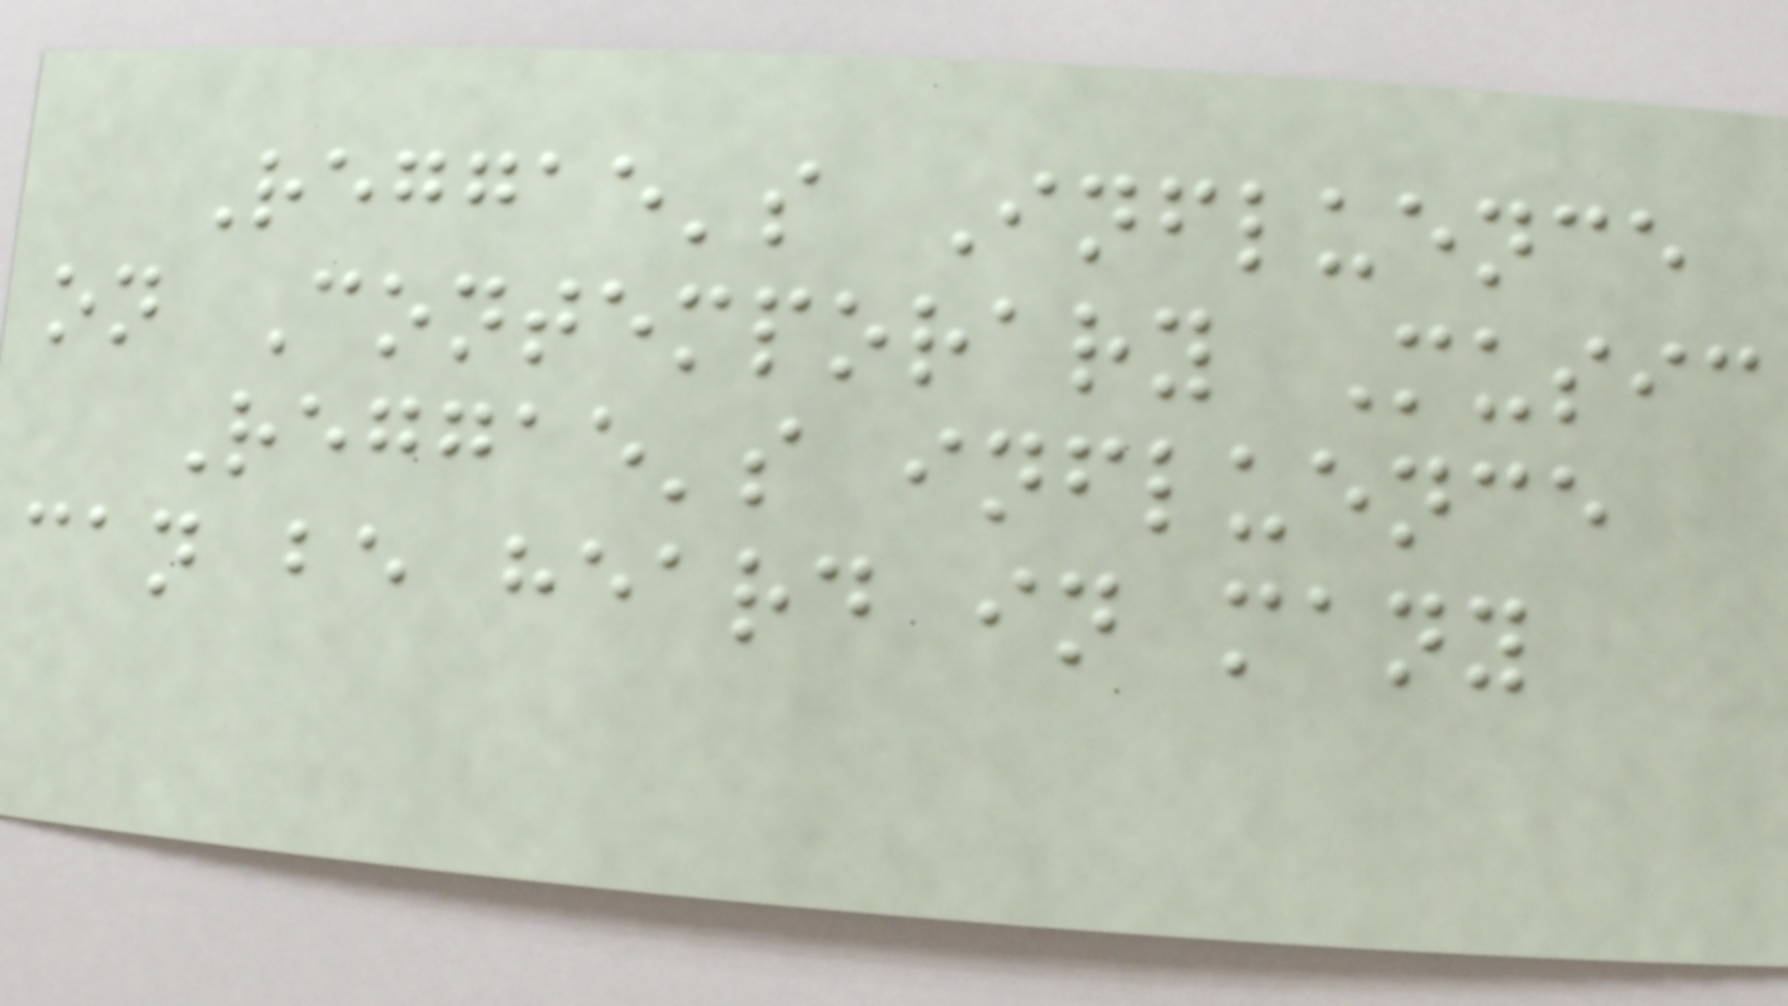Reggae's Influence
on Contemporary Music
Reggae's influence
can be heard in many
